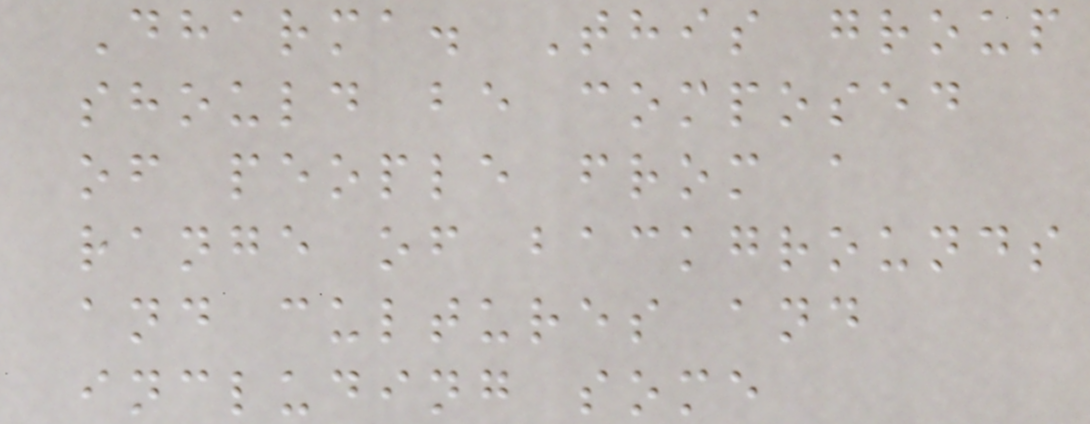Dharma. This group
should be composed
of people from a
range of backgrounds
and cultures and
including some
